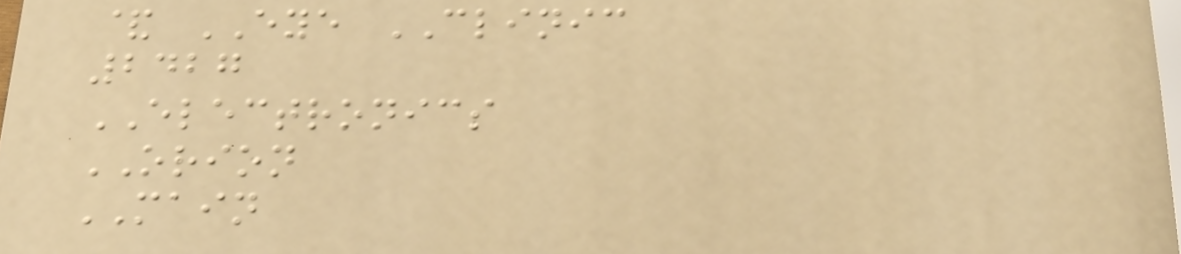& EYE CLINIC
2427
ELECTRONICS
ORION
MAIN
